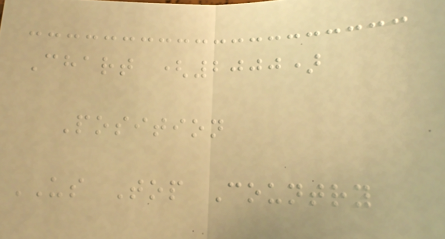Chart (2000)
Position
US Top Country
